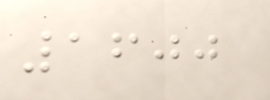1600
